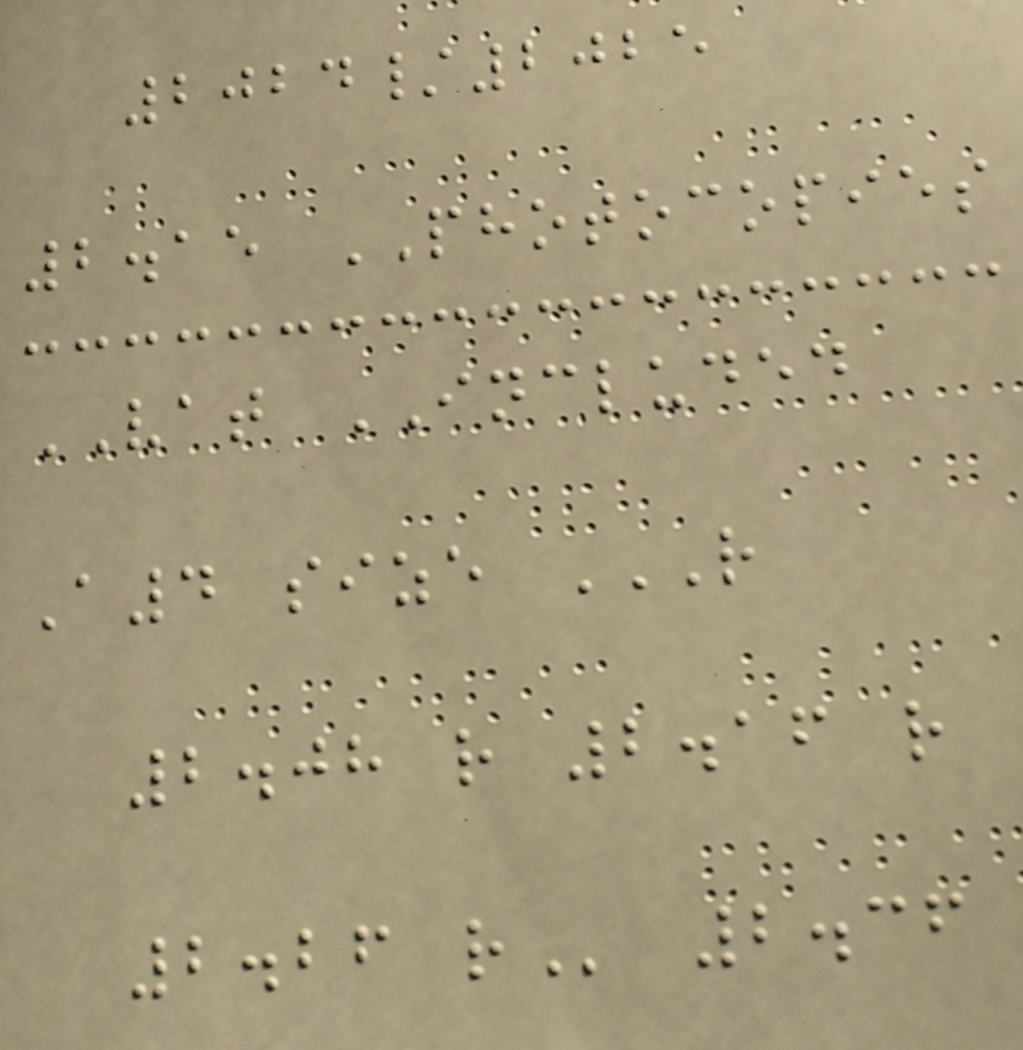2024/2025
2.15 PHOTOCOPIES
VAT INCLUDED
A4 size R
2.08 R 2.16 R
2.26 R 2.36
